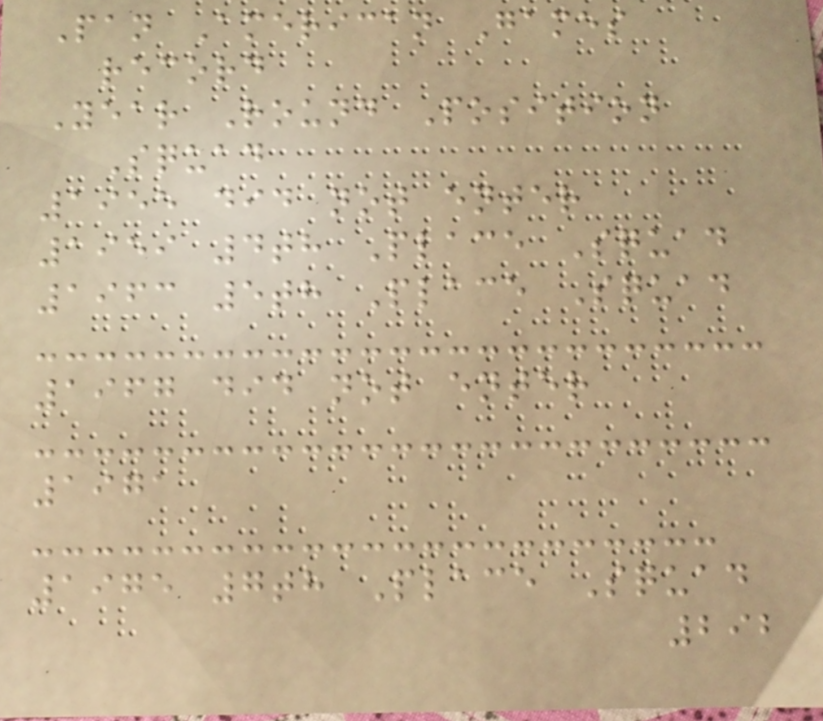Pan American Games
record
Year Round Position
Squad
1955 did not enter
1959 4th Place Squad
1963 5th Place Squad
1967 did not enter
1971
1975 7th Place Squad
292
